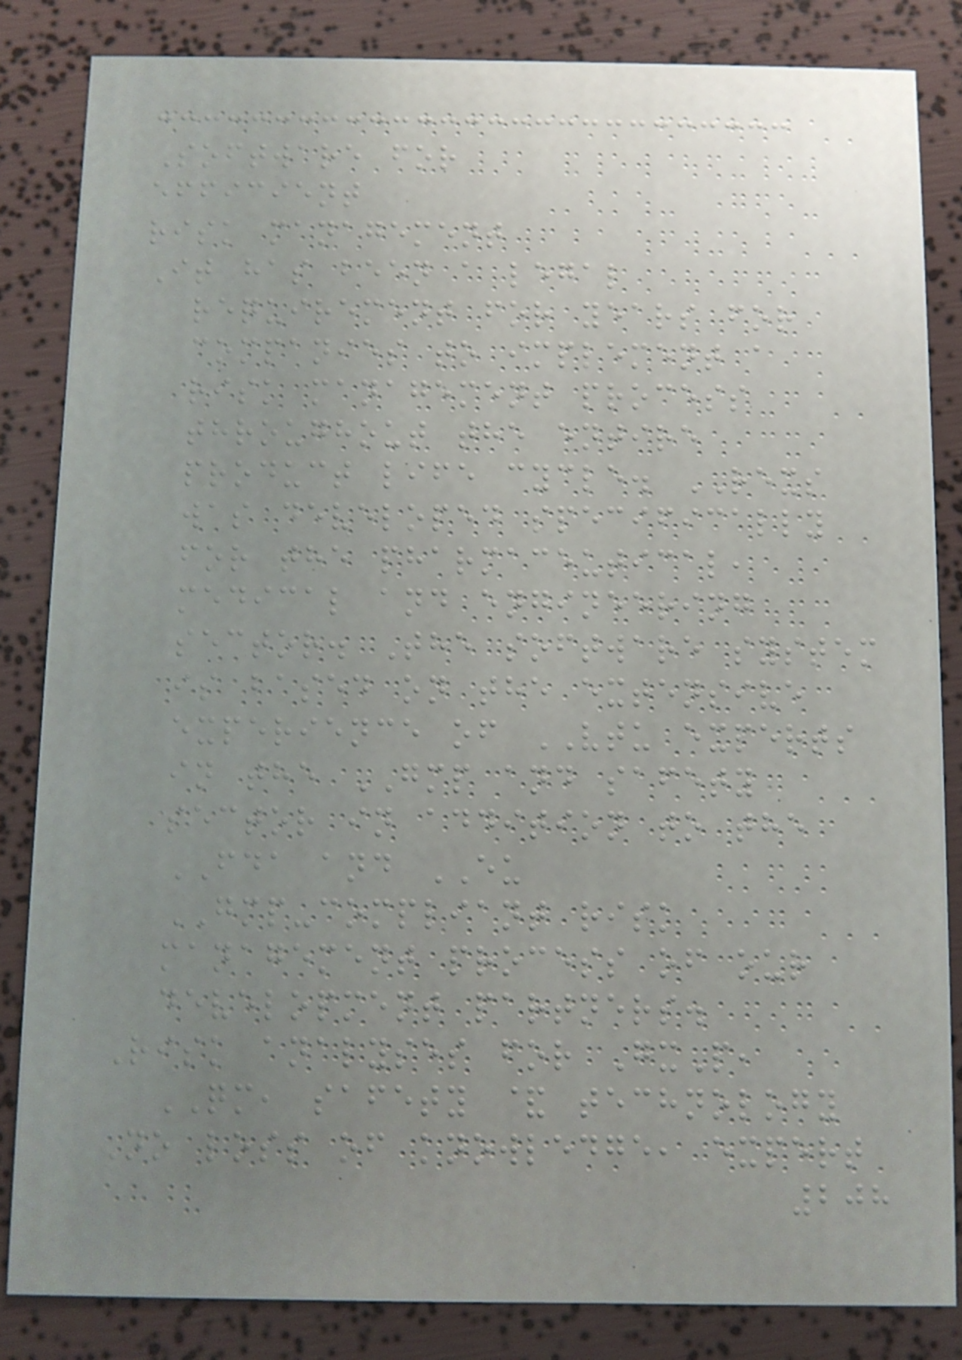Software for
efficient
risk management
It has been a legal
requirement for years for
companies to implement a
risk management process
throughout the entire
product life cycle. REXS
was developed specifically
for the pharmaceutical,
medical and engineering
sector. The software system
is based on the extensive
experience of VTU experts
in the GMP and safety
sector in addition to the
FDA and EU
GMP-compliant risk
management process of our
development partners.
Risk analyses for GxP,
QM, safety & technology
No loss of knowledge, expert
208
